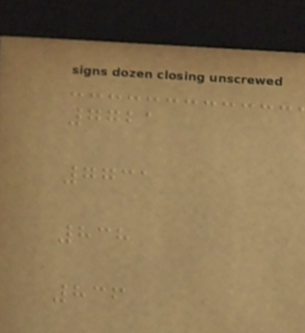7721
7731
838
836
